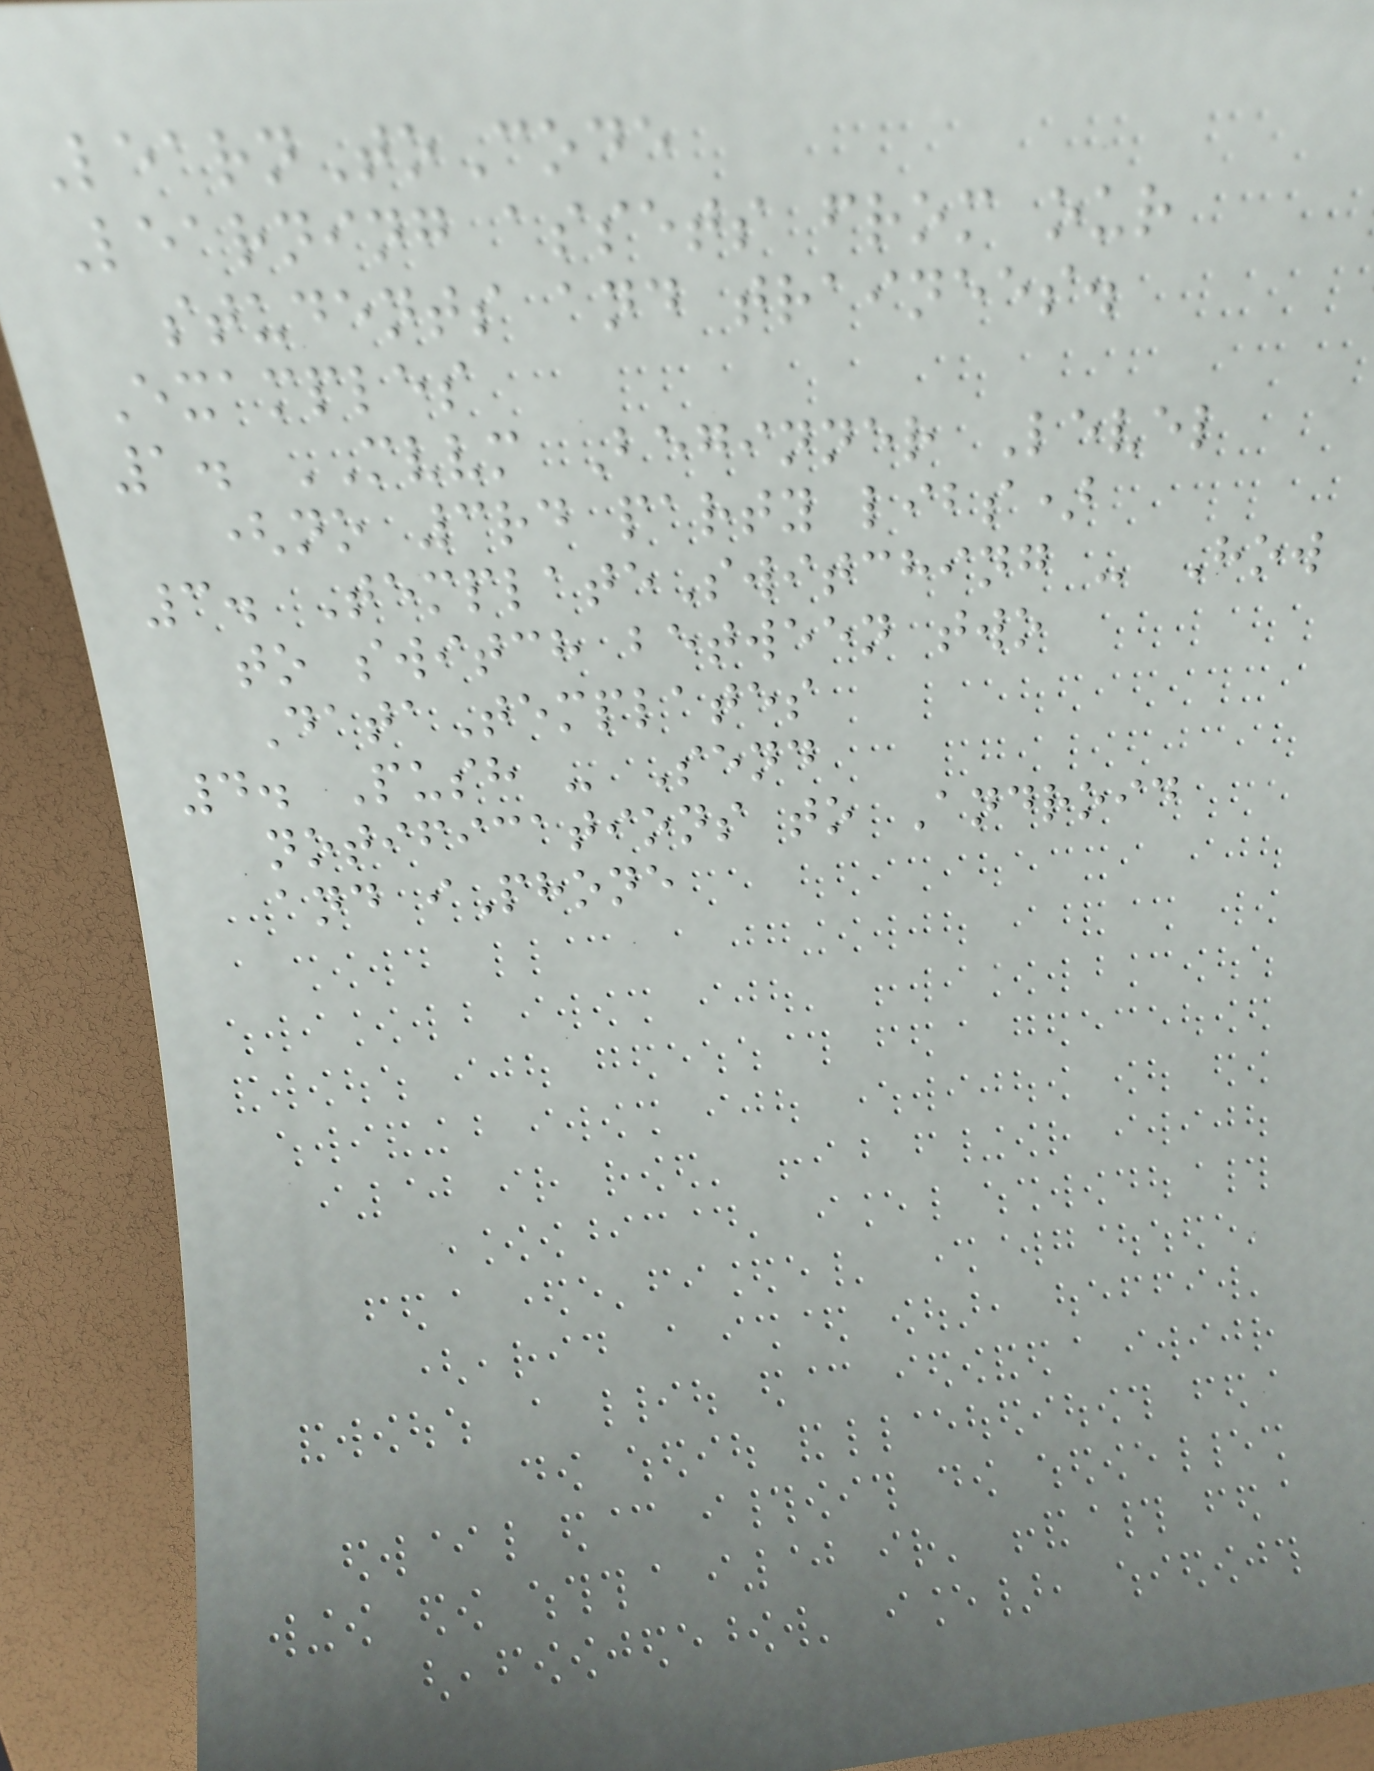LearnToCode
Learning assets from our
students and trainees.
Examples
1. MVVM Beginner Level
(no 3rd party libs)
3. TemplateSwitching - How
to switch between two
DataTemplates
4. Push - Send
notifications to Android
and iPhone
